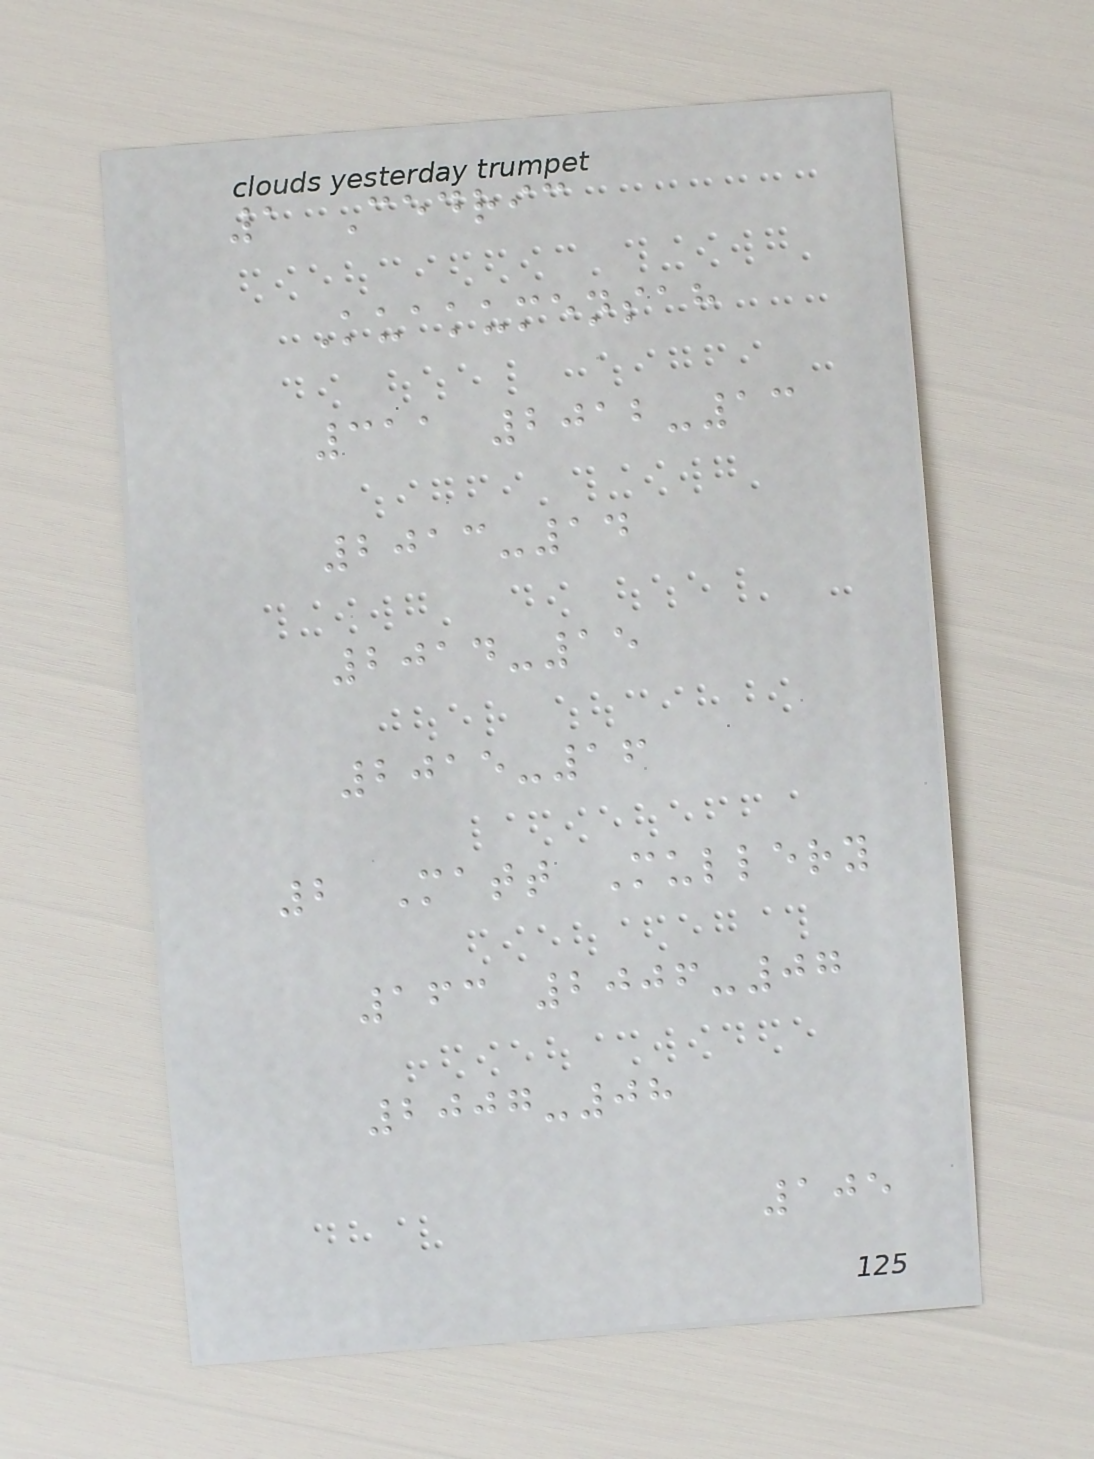1 Cedric
Kuakumensah
311 2012-13
2013-14
2014-15
2015-16
2 Matt Mullery
163 2006-07
2007-08
105
